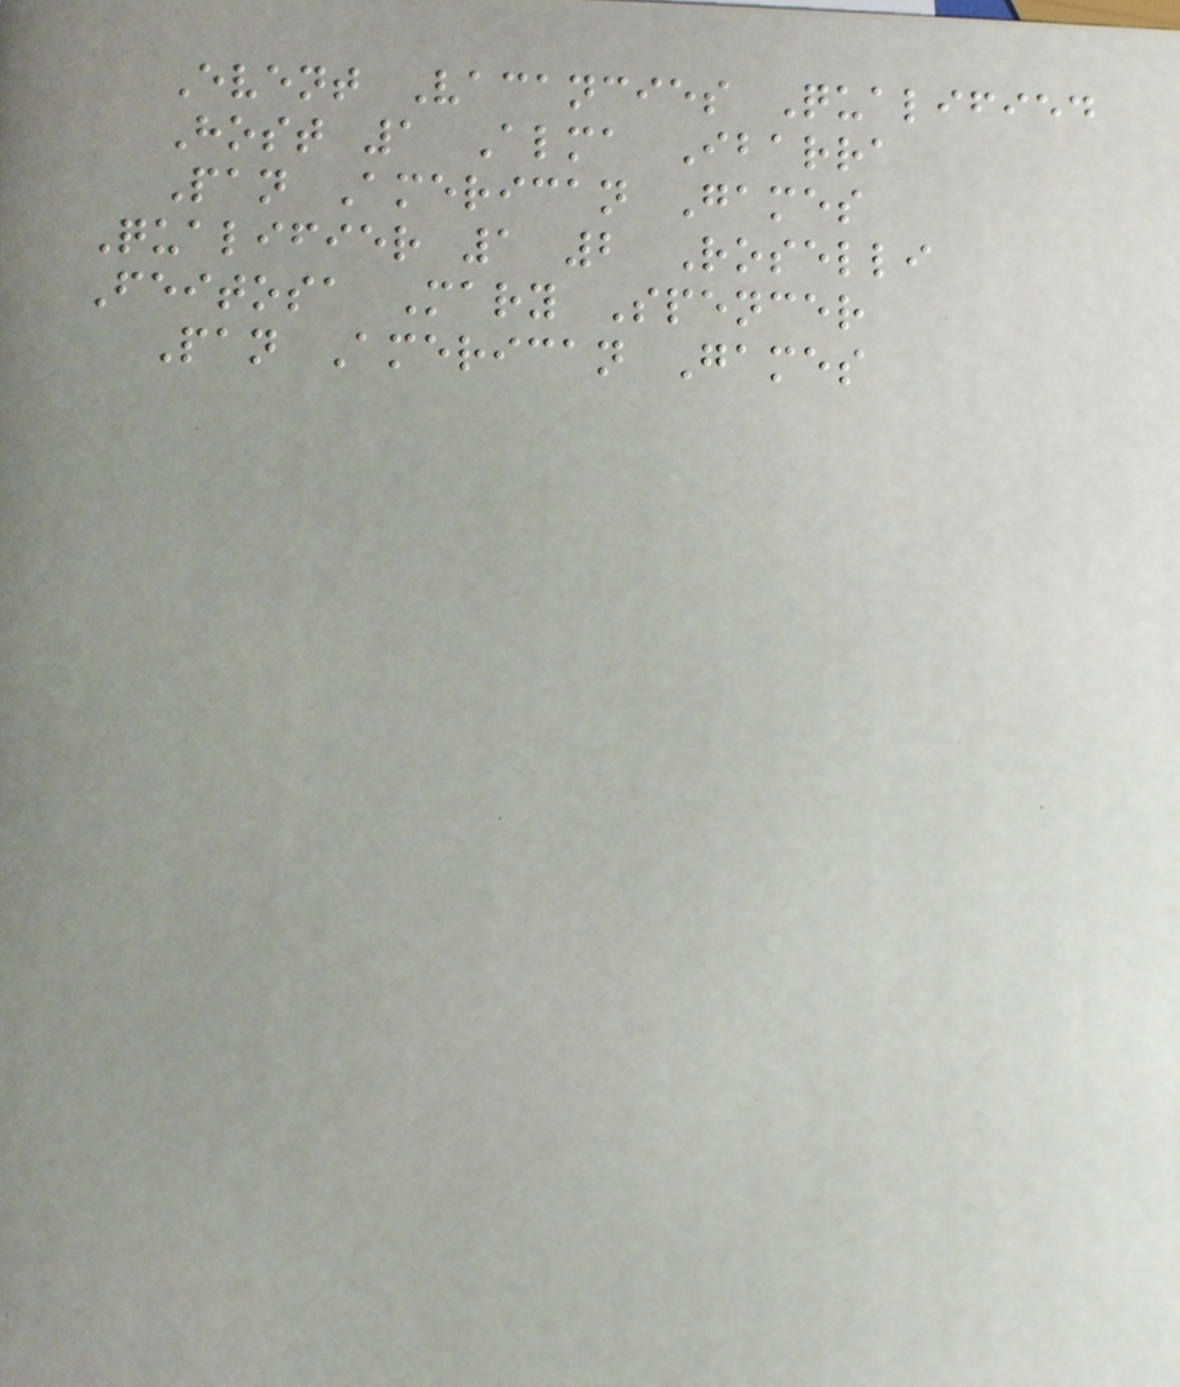Event Vacancies Qualified
Host 1 Alma Ibarra
Pan American Games
Qualifier 1 2 Roselli
Feitosa Mary Spencer
Pan American Games
